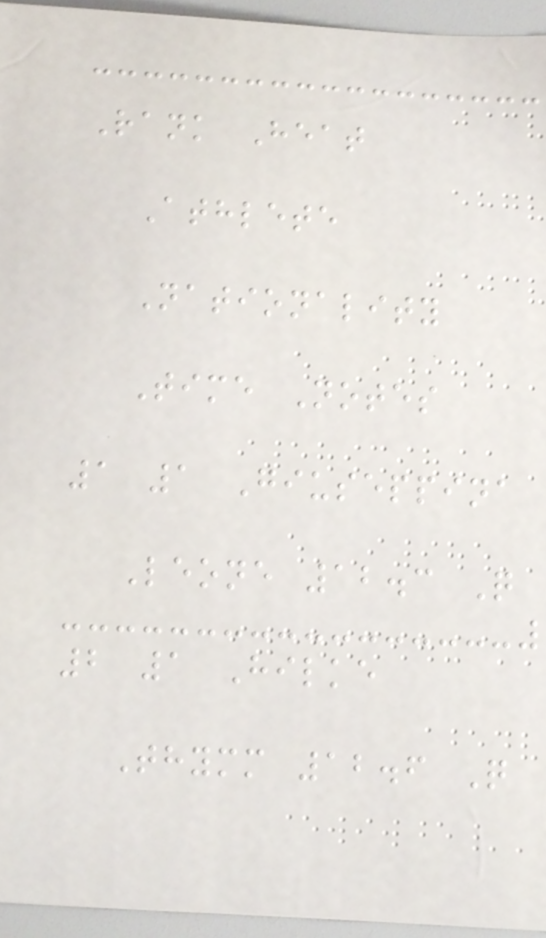Rank Heat
Athlete
Nationality
Time Notes
1 1 Giuseppina
Leone 12.3 Q
2 1 Hilke
Thymm 12.6 Q
